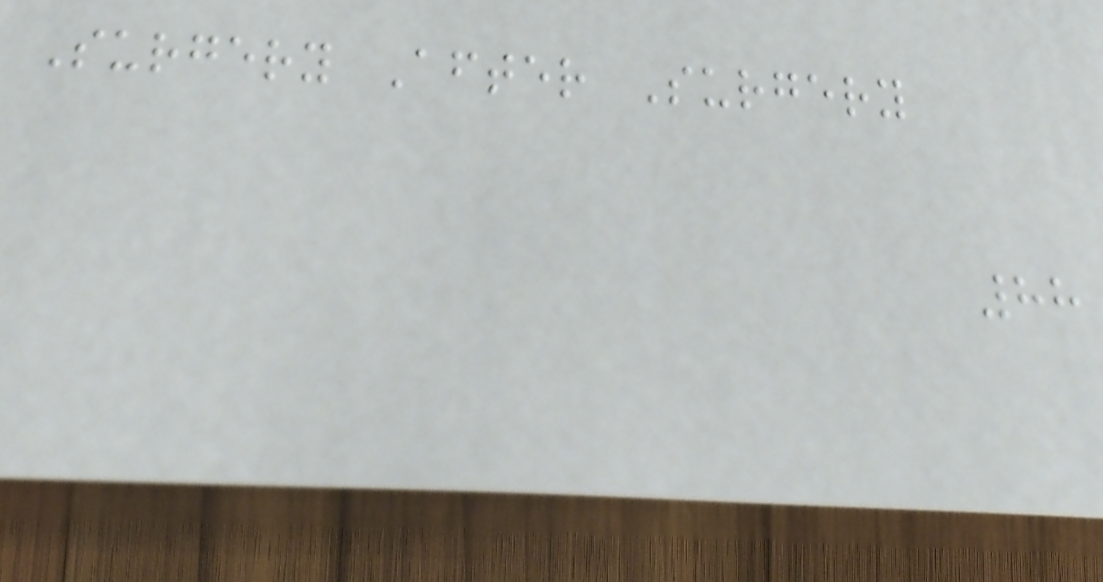Surgery After Surgery
88
